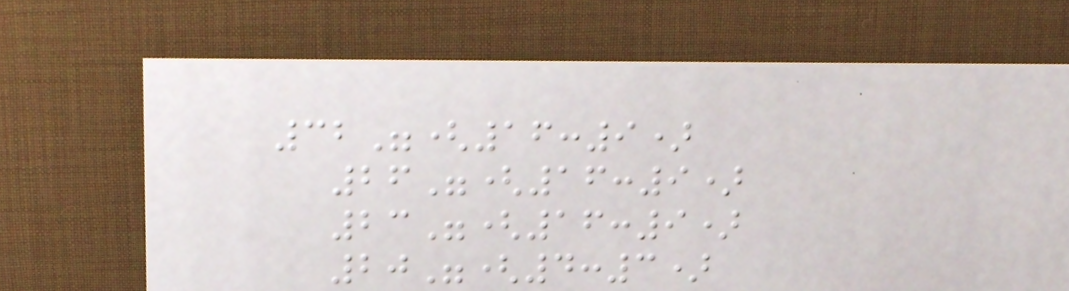32"(16:9)
26"(16:9)
23"(16:9)
20"(4:3)
